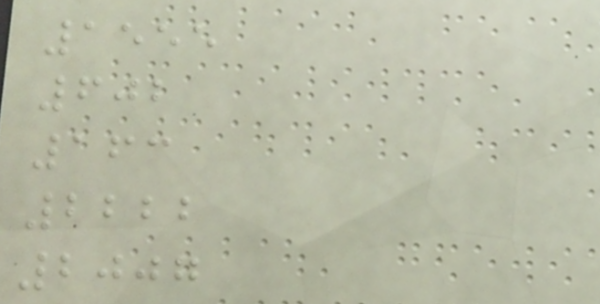1555
602
163
2222
2007
